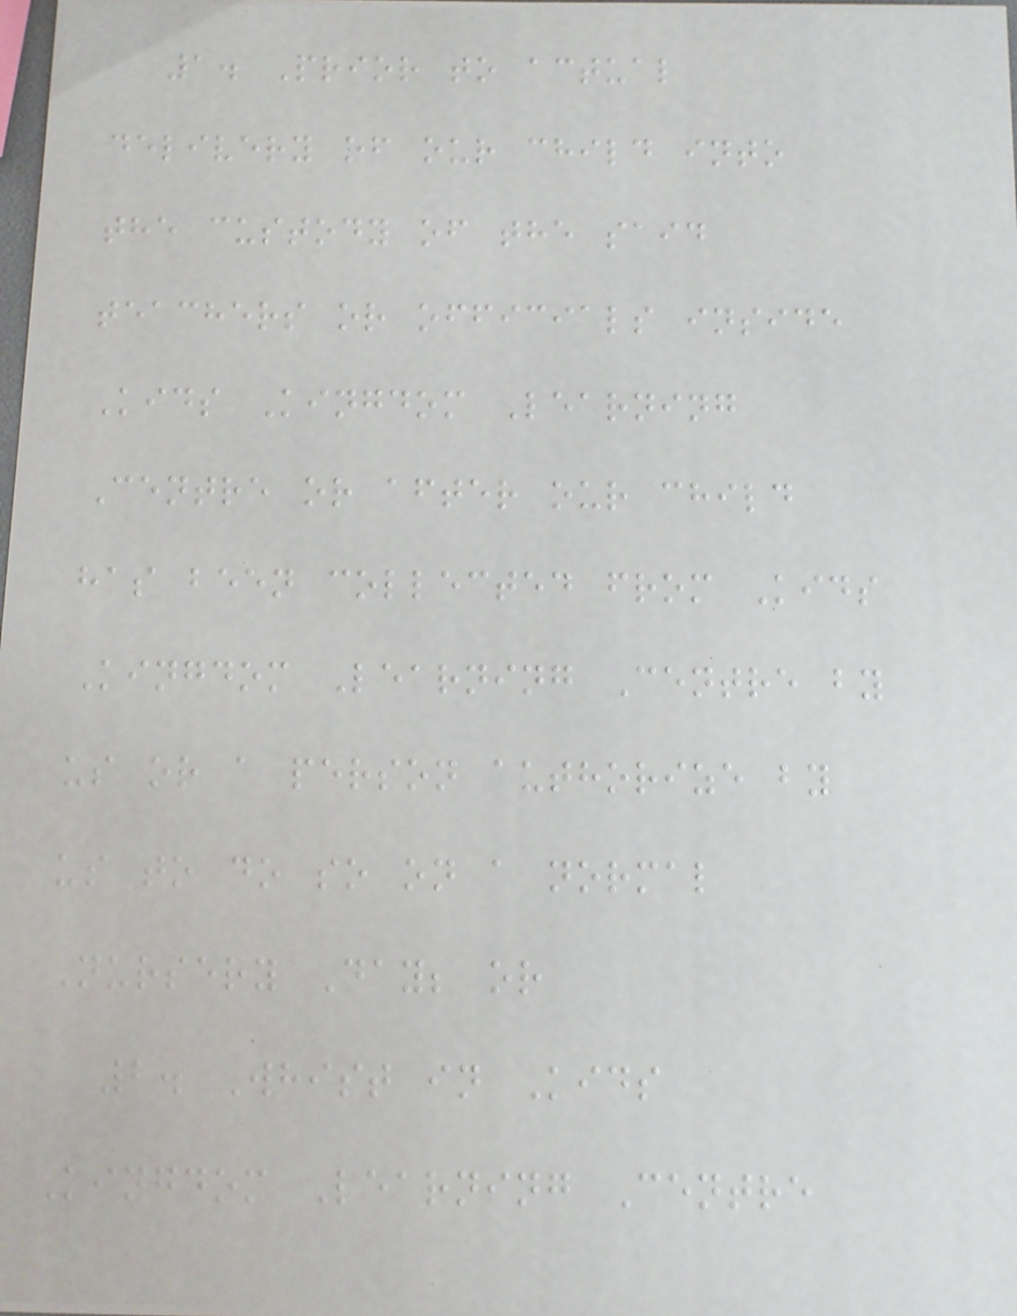1. Prior to actual
delivery of our child into
the custody of the said
teachers or officials inside
Kids Kingdom Learning
Centre or after our child
has been collected from Kids
Kingdom Learning Centre by
us or a person authorize by
us to do so on a normal
Nursery Day; or
2. Whist in Kids
Kingdom Learning Centre
